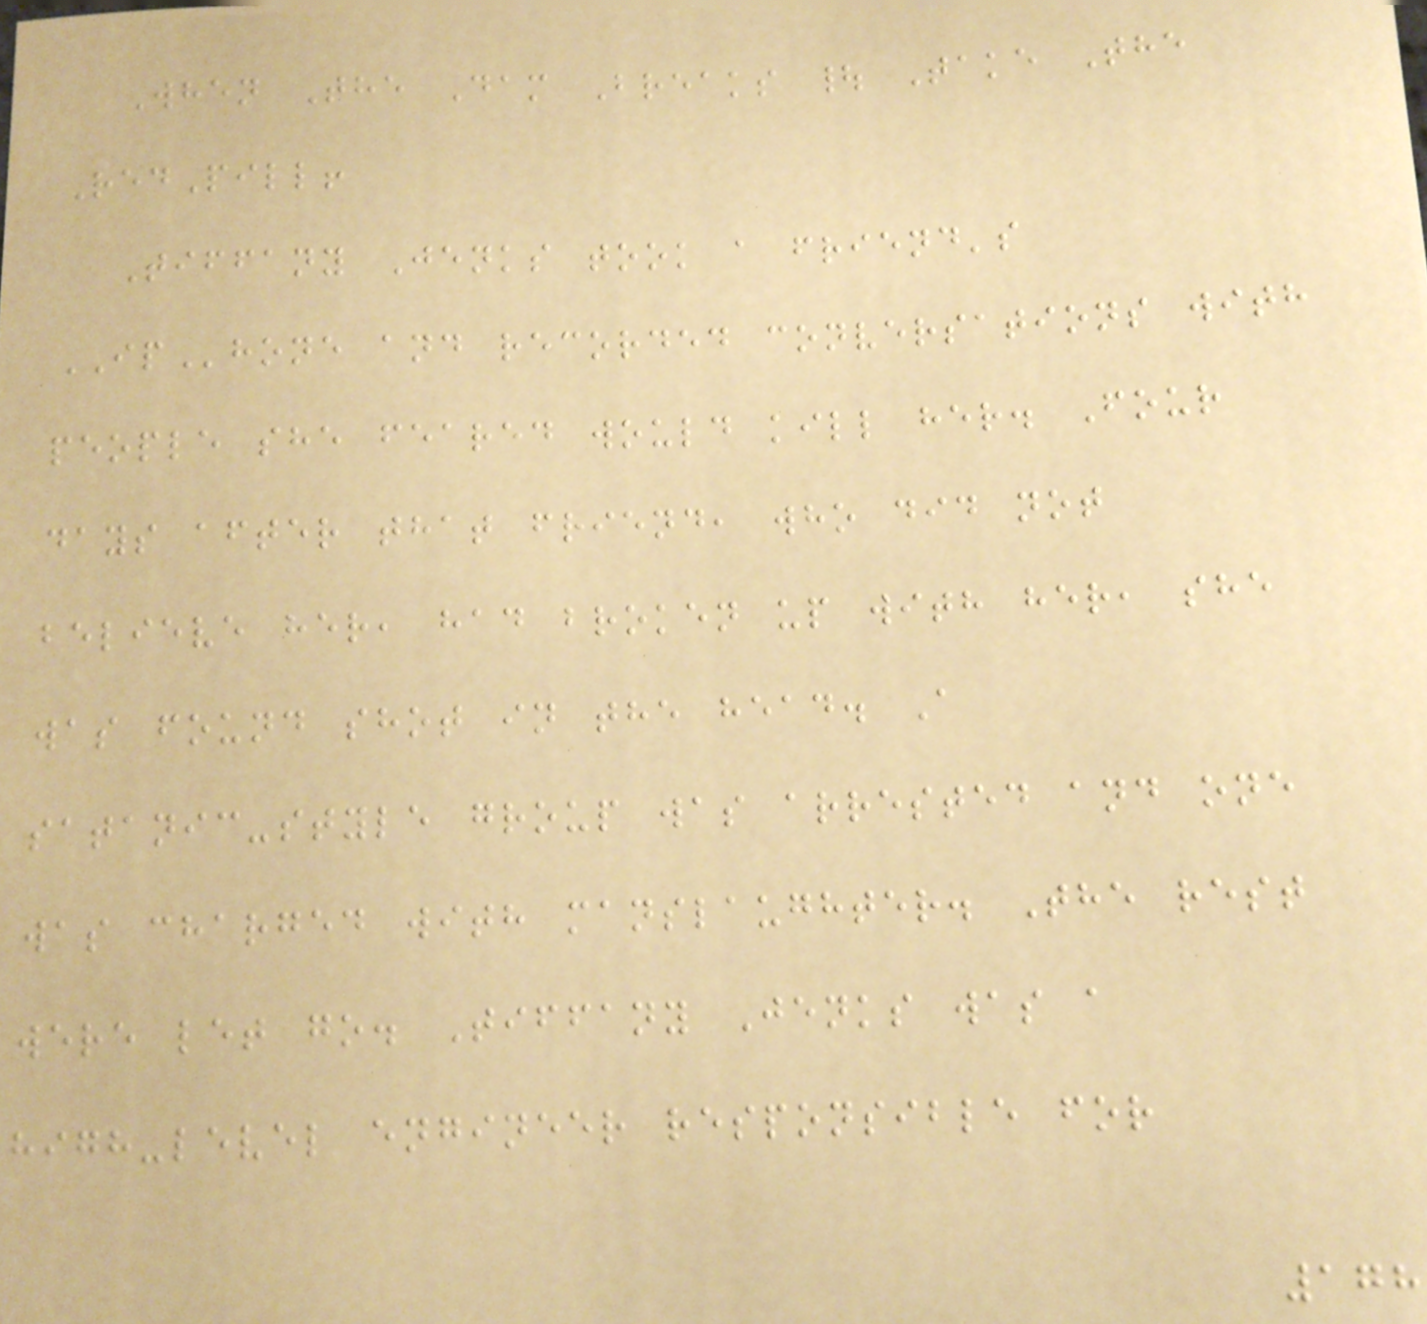When The Dam Breaks | Take The
RedPill!
Tiffany Jenks took a friend's
IPhone and recorded conversations with
people she feared would kill her. Four
days after that friend, who did not
believe her, had broken up with her, she
was found shot in the head. A
satanic-style group was arrested and one
was charged with manslaughter. The rest
were let go. Tiffany Jenks was a
high-level engineer responsible for
178
